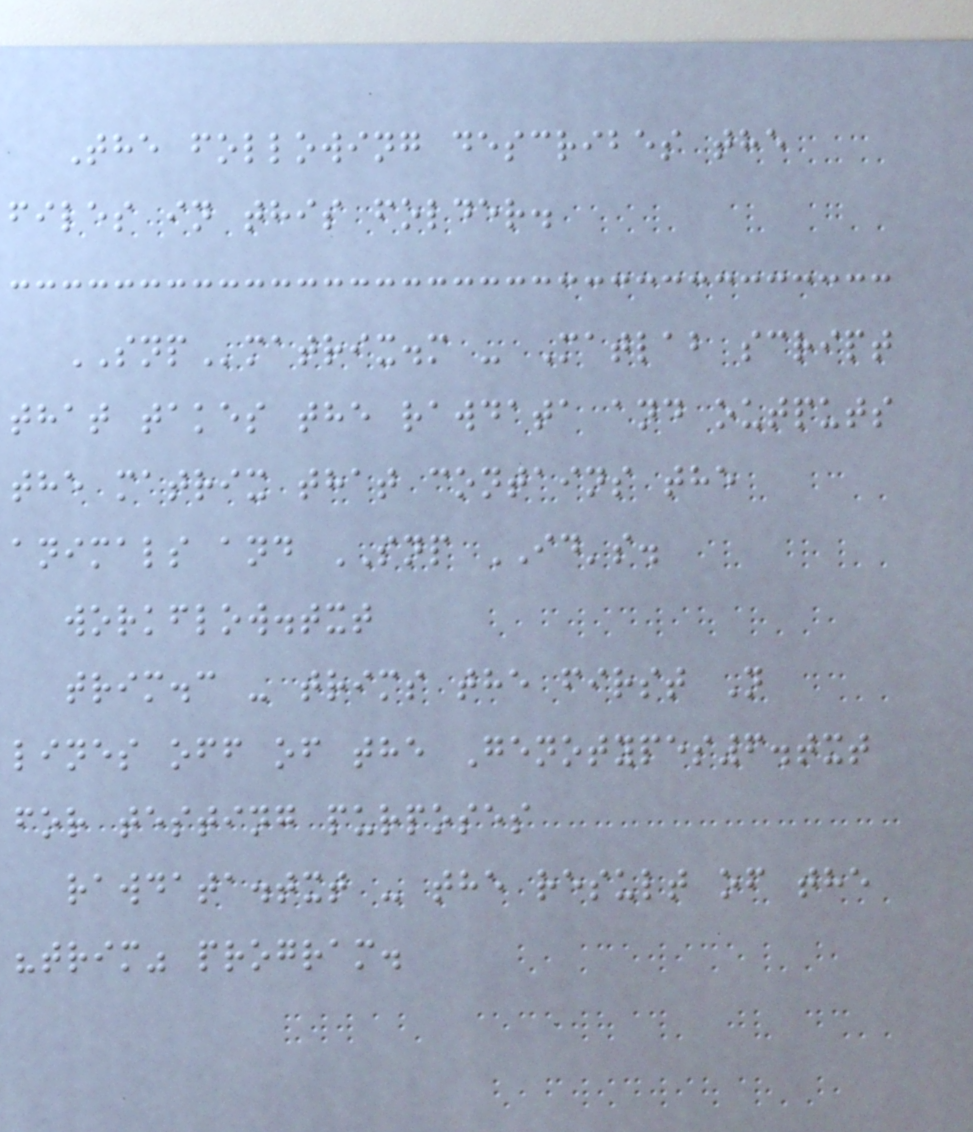The following describes the
files in this folder.
SNPmatrix.m - Matlab script
that takes the rawdata and outputs
the matrix that contains the
animals and SNP ID's.
workflow.txt
trim.c - trims the first N
lines off of the Genotypes6.txt
for testing purposes
rawdata.txt - the result of the
"trim" program.
